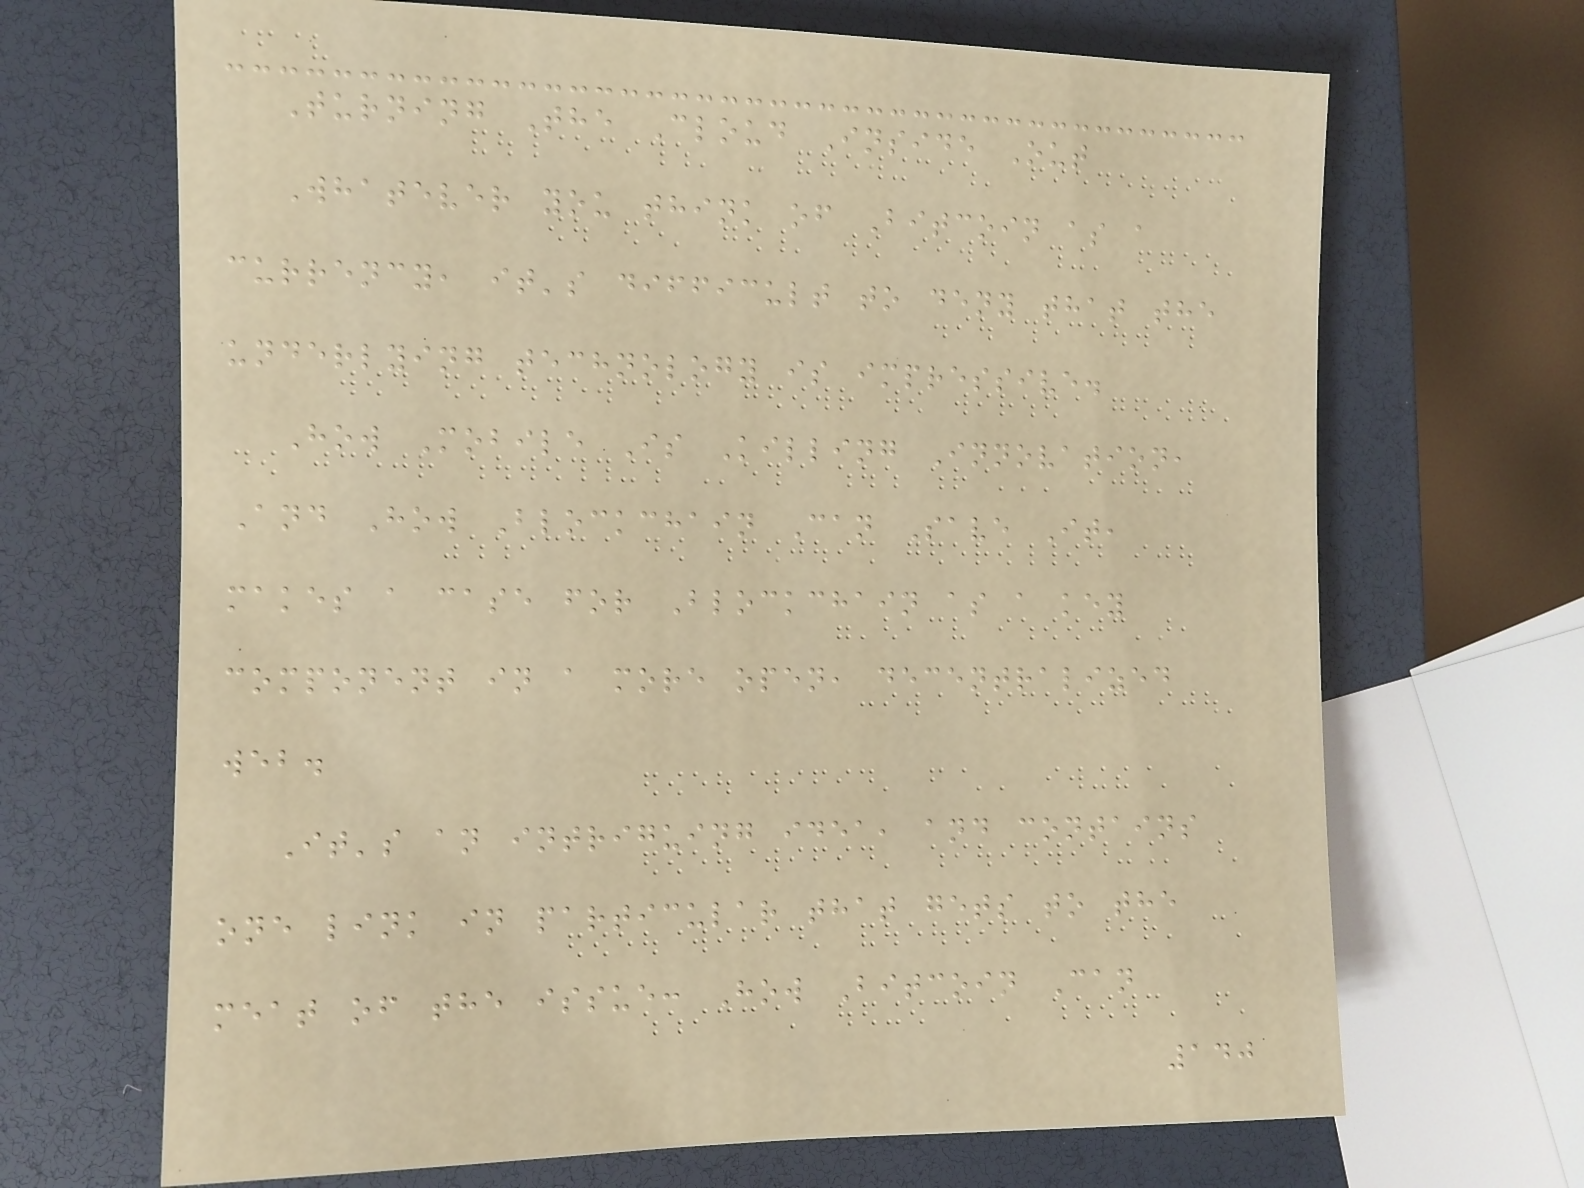Turning The Cloud Inside Out
Whatever you think of Bitcoin as a
currency, it's difficult to deny that the
underlying technology is impressive.
How Mobile Is Killing Innovation,
And How Blockchain Can Save It,
makes a case for Blockchain as a key
component in a more open, decentralized
web.
It's an intriguing idea, and contains
one link in particular that gets to the
meat of the issue: How Bitcoin Can
140
